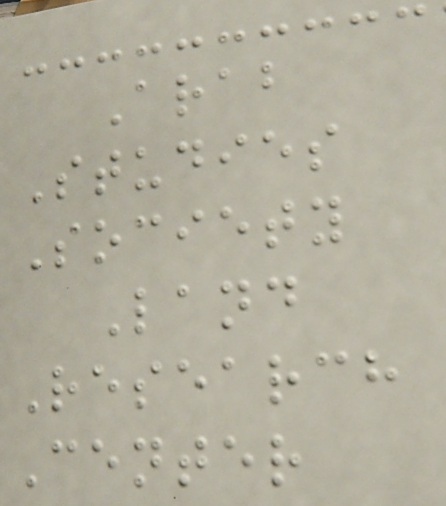Arab
Studies
Society
Land
Research
Center
